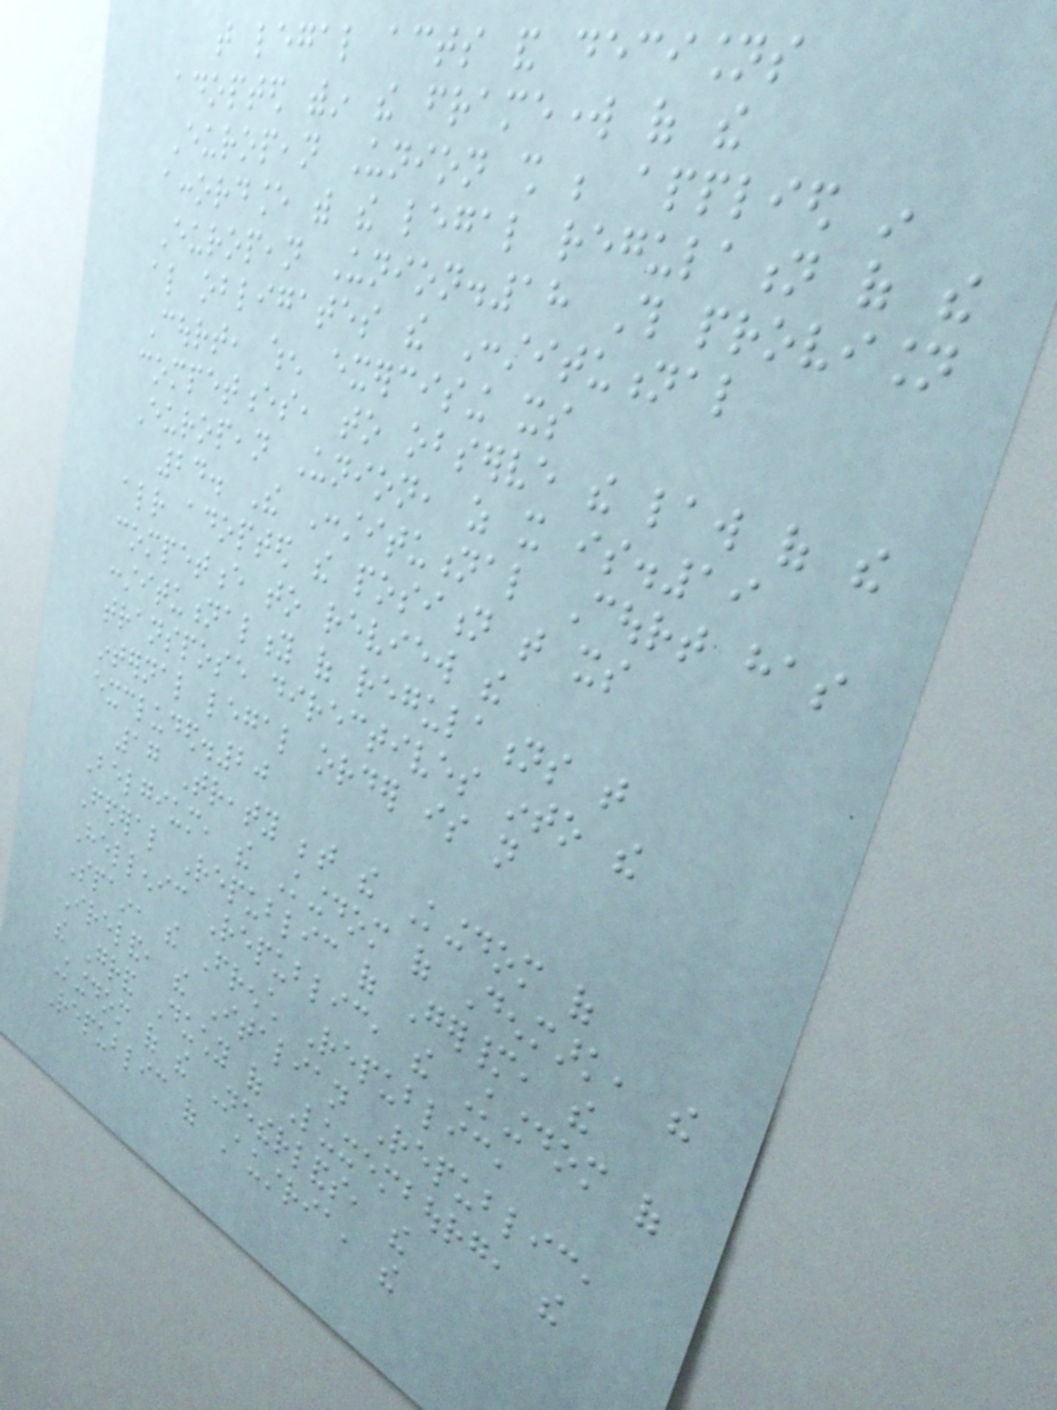that legal acts and decisions
adopted within the framework of the
European Union shall be applied in
accordance with the legal regulation of the
European Union.18 This provision
also obligates the Constitutional
Court, when exercising its
competences, to observe the law of the
European Union, as it is.19
24. The Constitutional Court has
already adopted the position that its
competence to review the
constitutionality of regulations that
transpose directives into the
internal legal order is not
excluded.20
17 Treaty between the Kingdom of
Belgium, the Kingdom of Denmark, the
Federal Republic of Germany, the
Hellenic Republic, the Kingdom of
Spain, the French Republic,
Ireland, the Italian Republic,
the Grand Duchy of Luxembourg, the
Kingdom of the Netherlands, the
Republic of Austria, the
